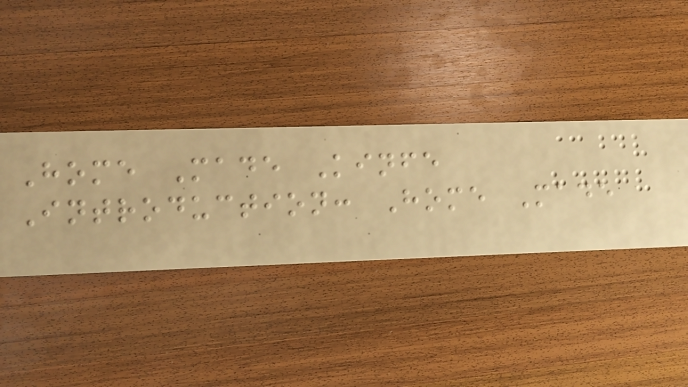Home Made Kinfe
Introduction: Home Made
